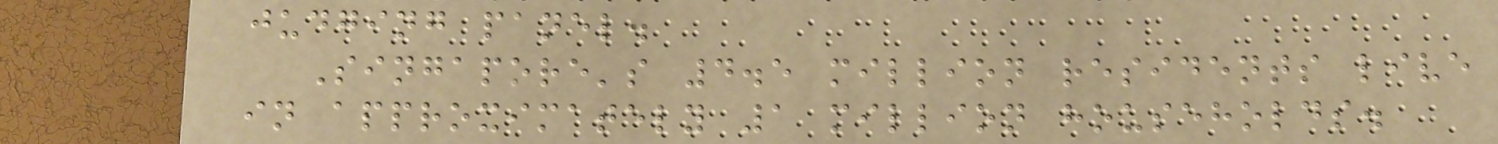judging panel.
Singapore's 4.5 million residents live
in approximately 1 million households.
